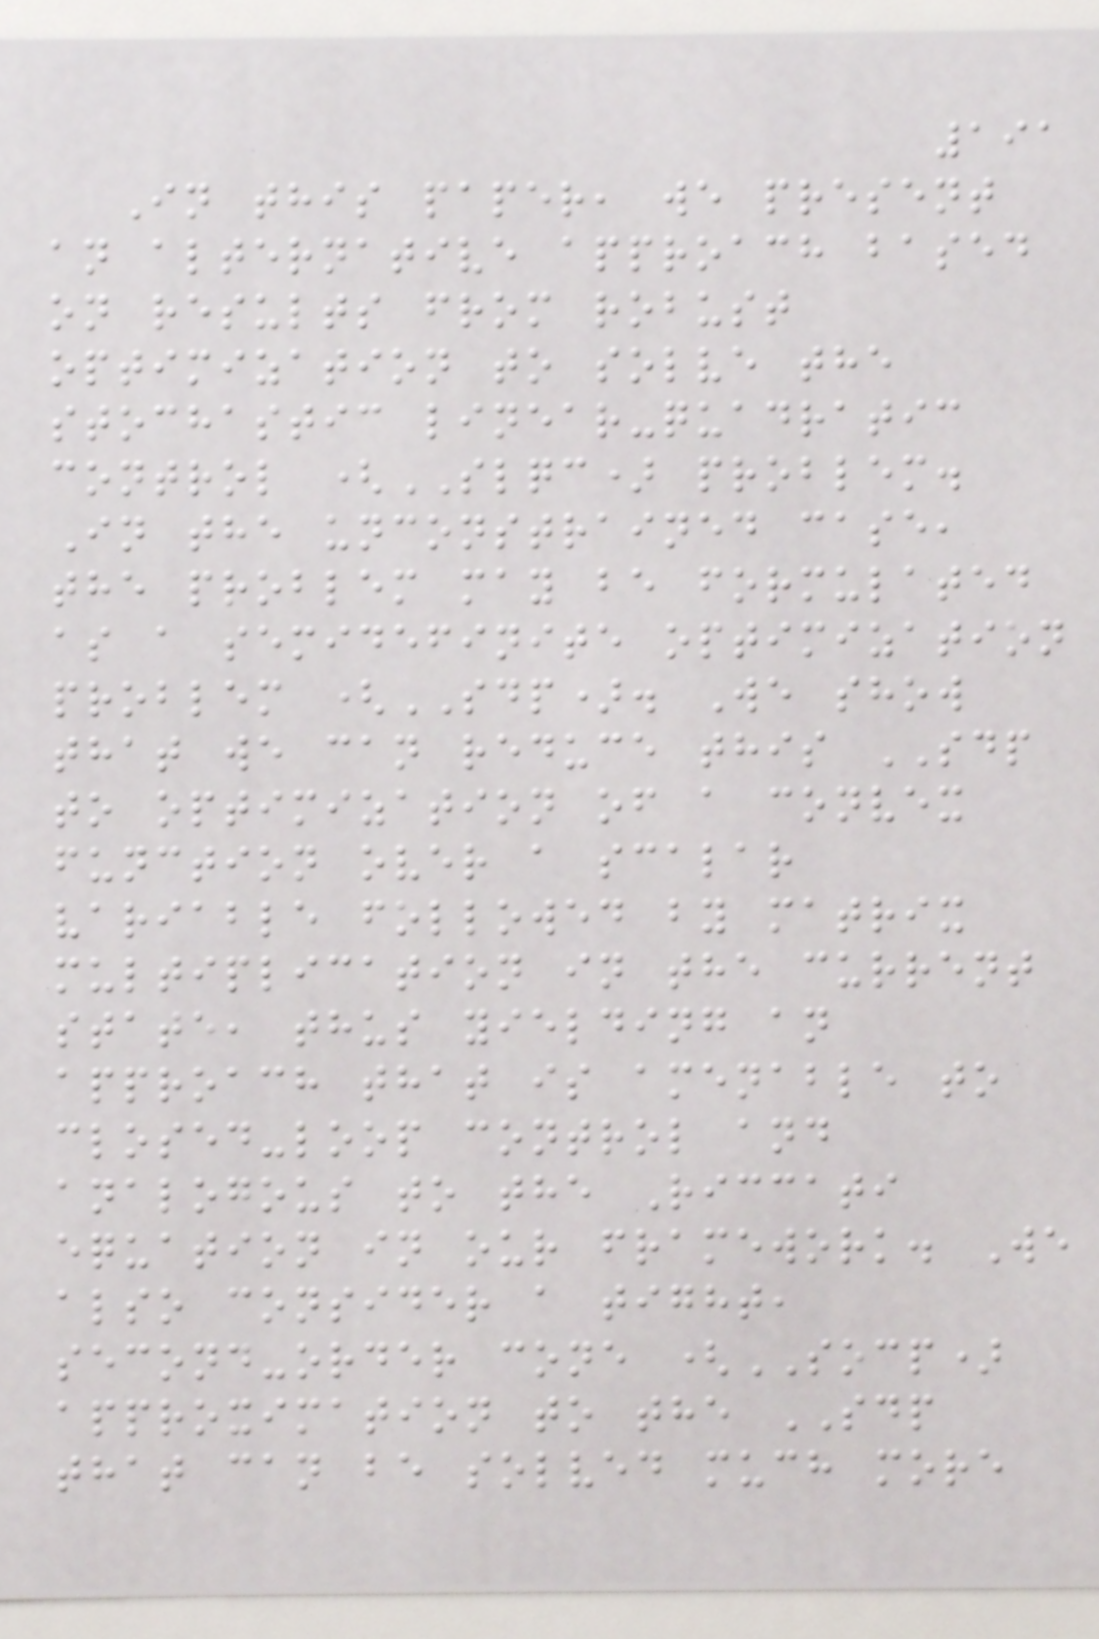191
In this paper, we present
an alternative approach based
on results from robust
optimization to solve the
stochastic linear-quadratic
control (SLQC) problem.
In the unconstrained case,
the problem may be formulated
as a semidefinite optimization
problem (SDP). We show
that we can reduce this SDP
to optimization of a convex
function over a scalar
variable followed by matrix
multiplication in the current
state, thus yielding an
approach that is amenable to
closed-loop control and
analogous to the Riccati
equation in our framework. We
also consider a tight,
second-order cone (SOCP)
approximation to the SDP
that can be solved much more
